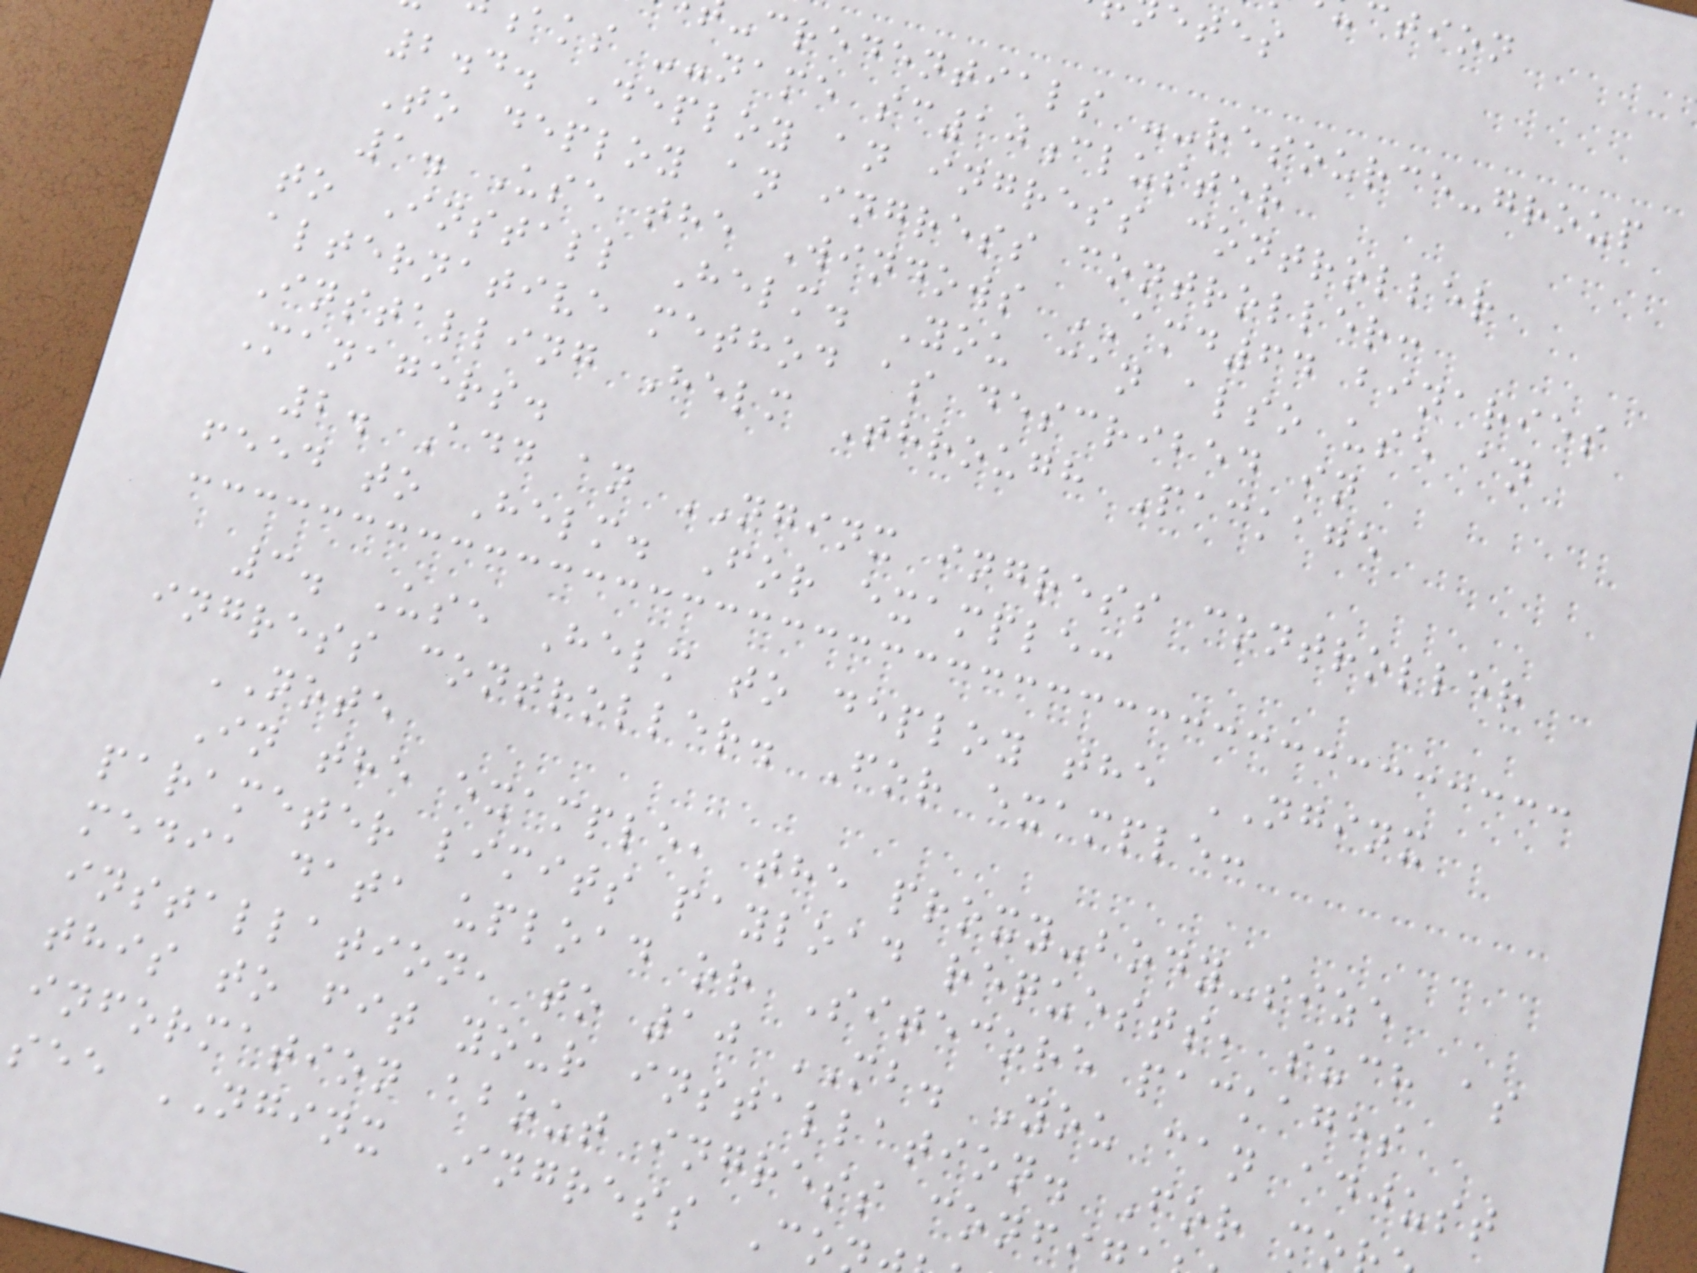-credentials --resource-group
aks --name sc10cluster
2.4. Deploy an ingress controller
To deploy an ingress controller:
1. Use the Windows AMD64 binaries
to Install Helm. You can also use an
alternative method as described in
Installing Helm Through Package
Managers.
2. Add an NGINX ingress controller
feed to Helm. For example:
3. Use Helm to deploy the NGINX
ingress controller. For example:
NOTE
In the example, the proxy-body-size
parameter limits payload requests, such as
media data upload or Sitecore packages
installation, to 10 MB. You can adjust
this to fit your installation. For mo
information about ingress confi
see NGINX Ingress Co
